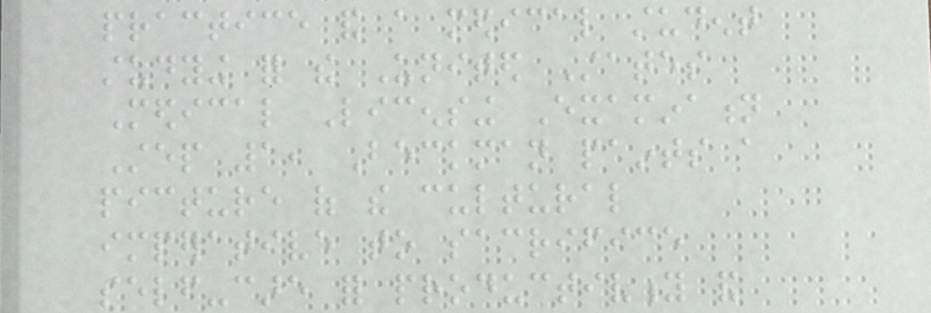practice and a medical student
studying for the United States
Medical Licensing Examination
Step 1, Beckman paints a
picture of the cultural
imperative to sacrifice
self-care for productivity and
